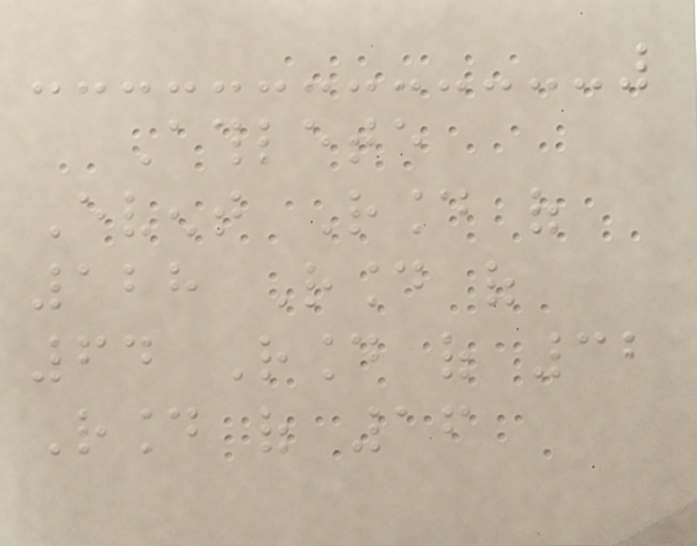Athlete
Event Round of
128 Round of
64 Round of 32
Round of 16
